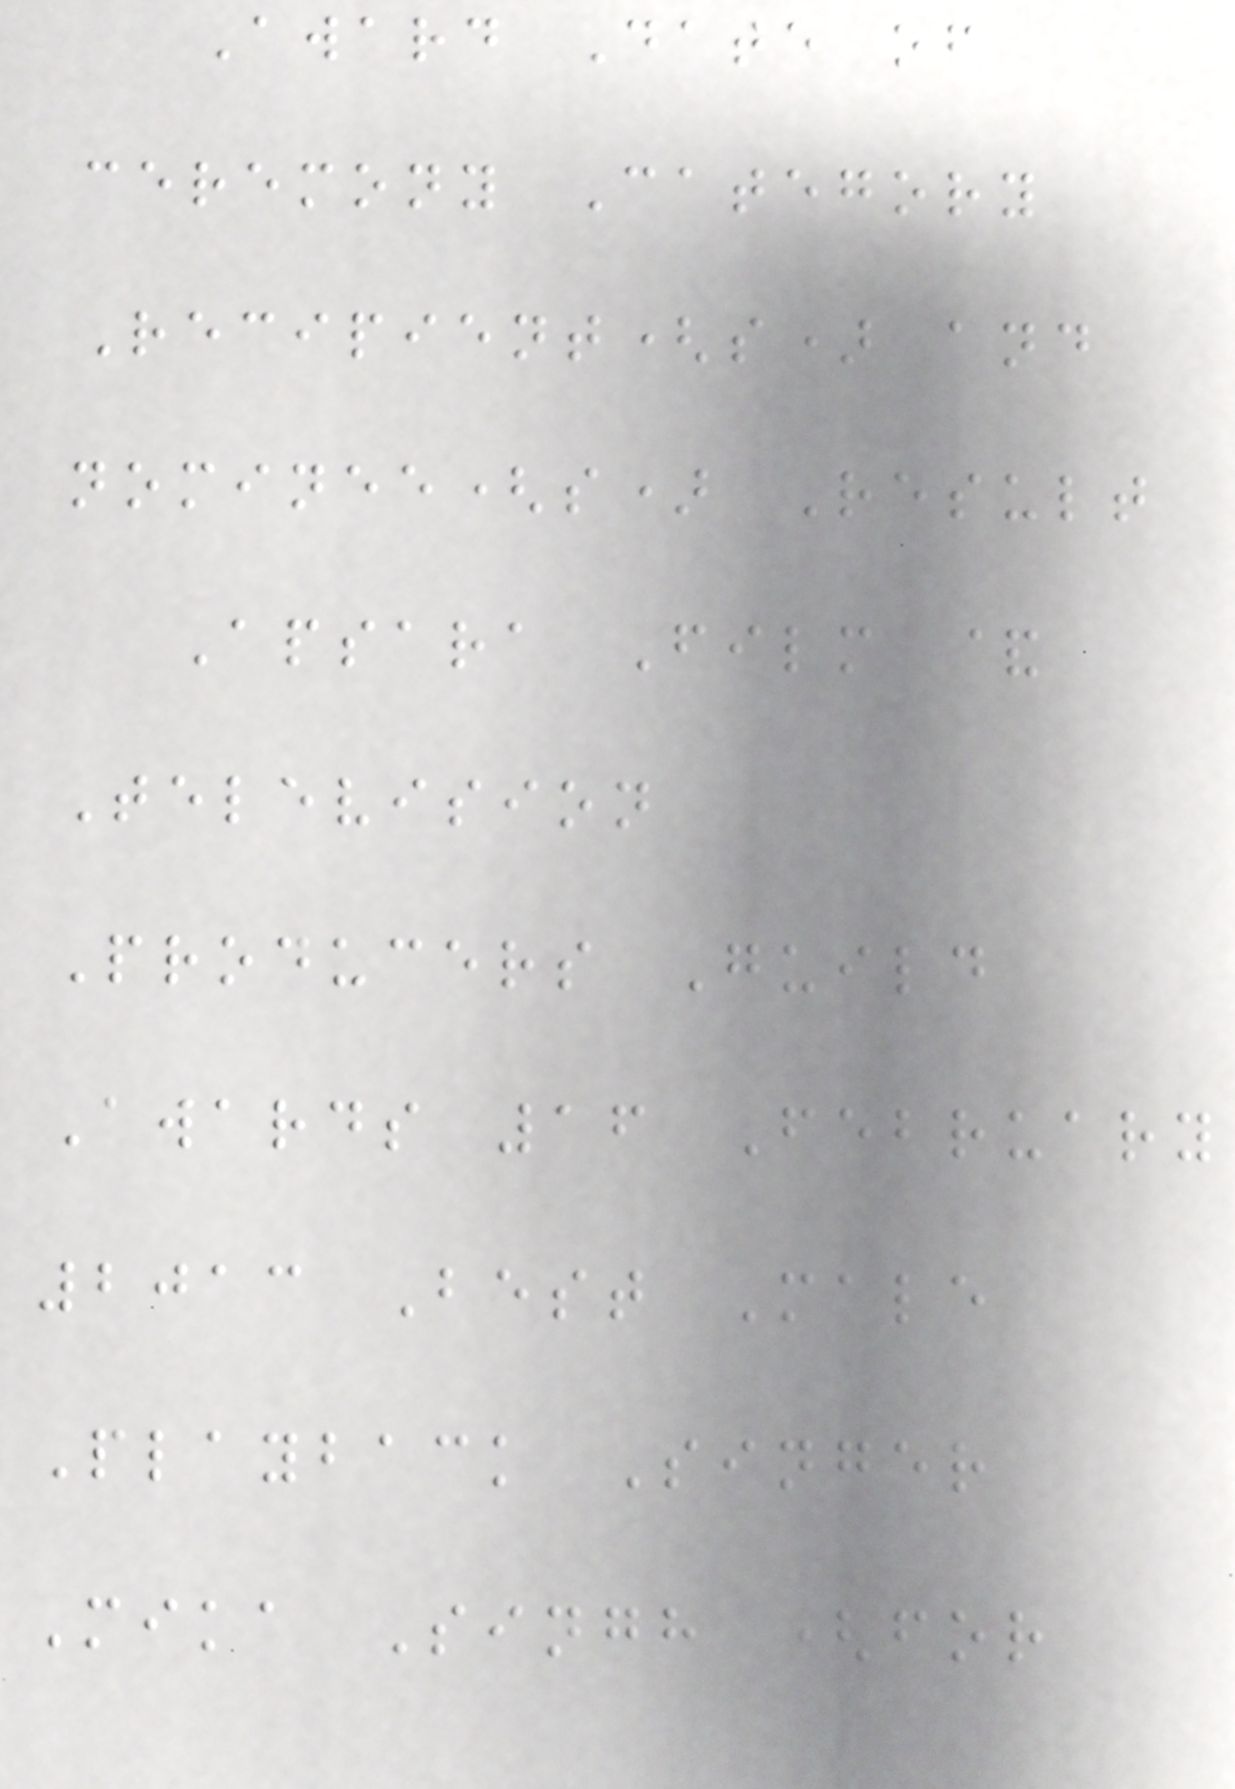Award Date of
ceremony Category
Recipient(s) and
nominee(s) Result
Apsara Film &
Television
Producers Guild
Awards 16 February
2013 Best Male
Playback Singer
Mika Singh (for
